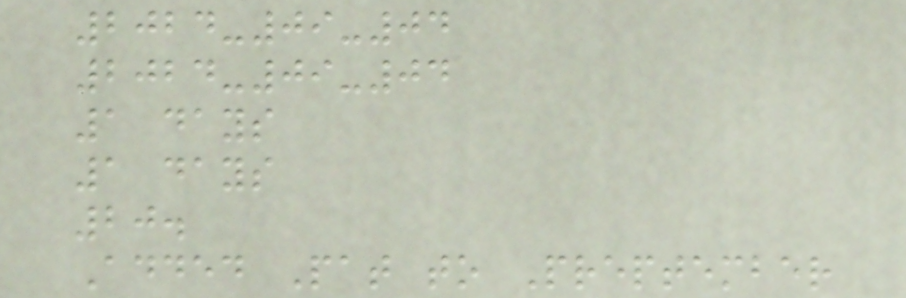2024-09-04
2024-09-04
1 days
1 days
20.
Added Pat to Preptember
